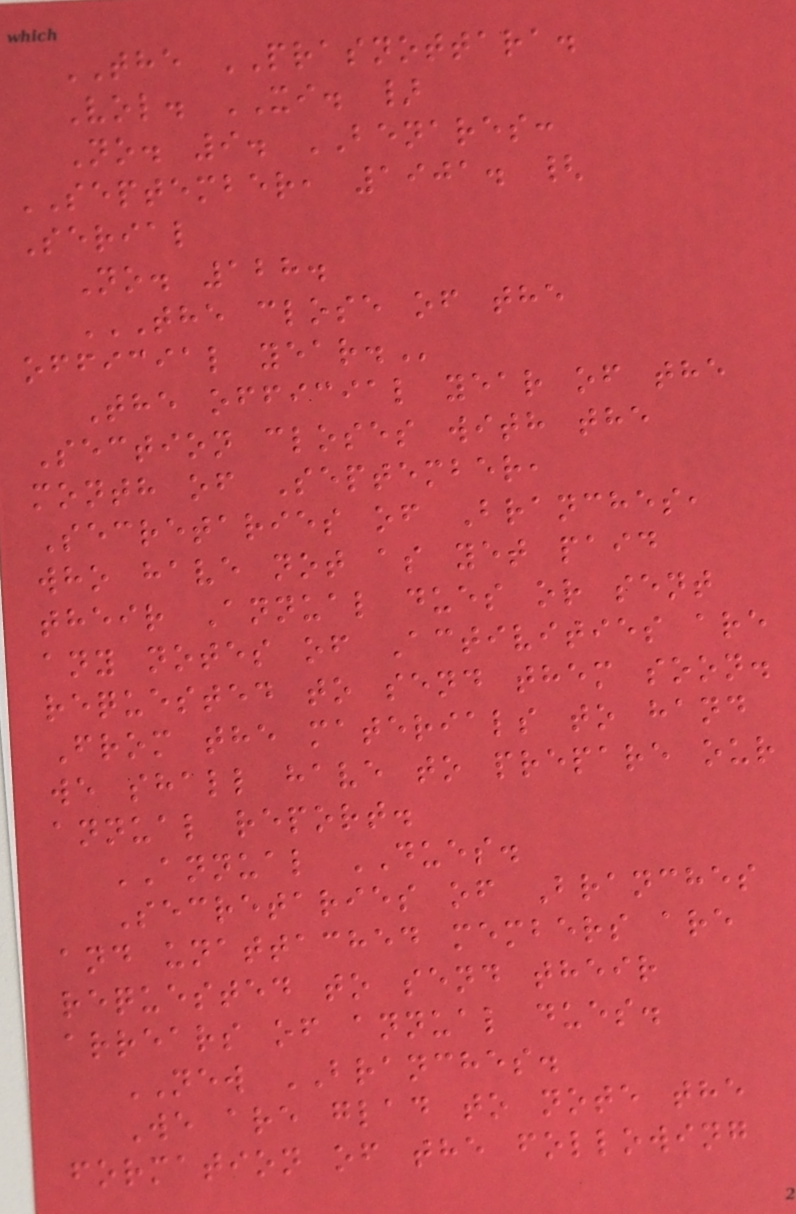THE PRASNOTTARA.
Vol. XI. }
No. 9. BENARES:
SEPTEMBER, 1901. {
Serial
No. 128.
THE CLOSE OF THE
OFFICIAL YEAR.
The official year of the
Section closes with the
month of September,
Secretaries of Branches,
who have not as yet paid
their Annual dues or sent
any notes of Activities are
requested to send them soon.
From the materials to hand
we shall have to prepare our
annual report.
ANNUAL DUES.
Secretaries of Branches
and unattached members are
requested to send their
arrears of annual dues.
NEW BRANCHES.
We are glad to note the
formation of the following
